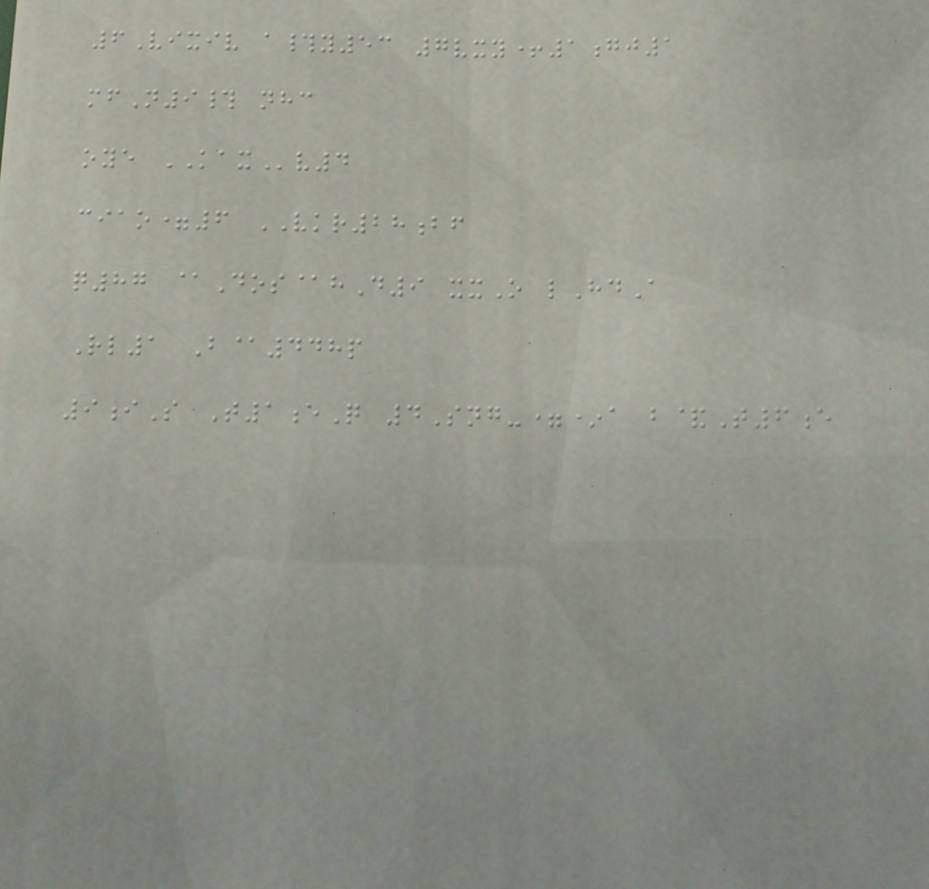6Vixiv a#y53 7vxy+1gj1
mfN9# nhc
oye KAXv4
ciao=6 VKR28bf
q87 @Dos@hD9 xxO lHdA
Rl1 B@448p
9iS T1eQ 4Sng-=*a b&T6e
